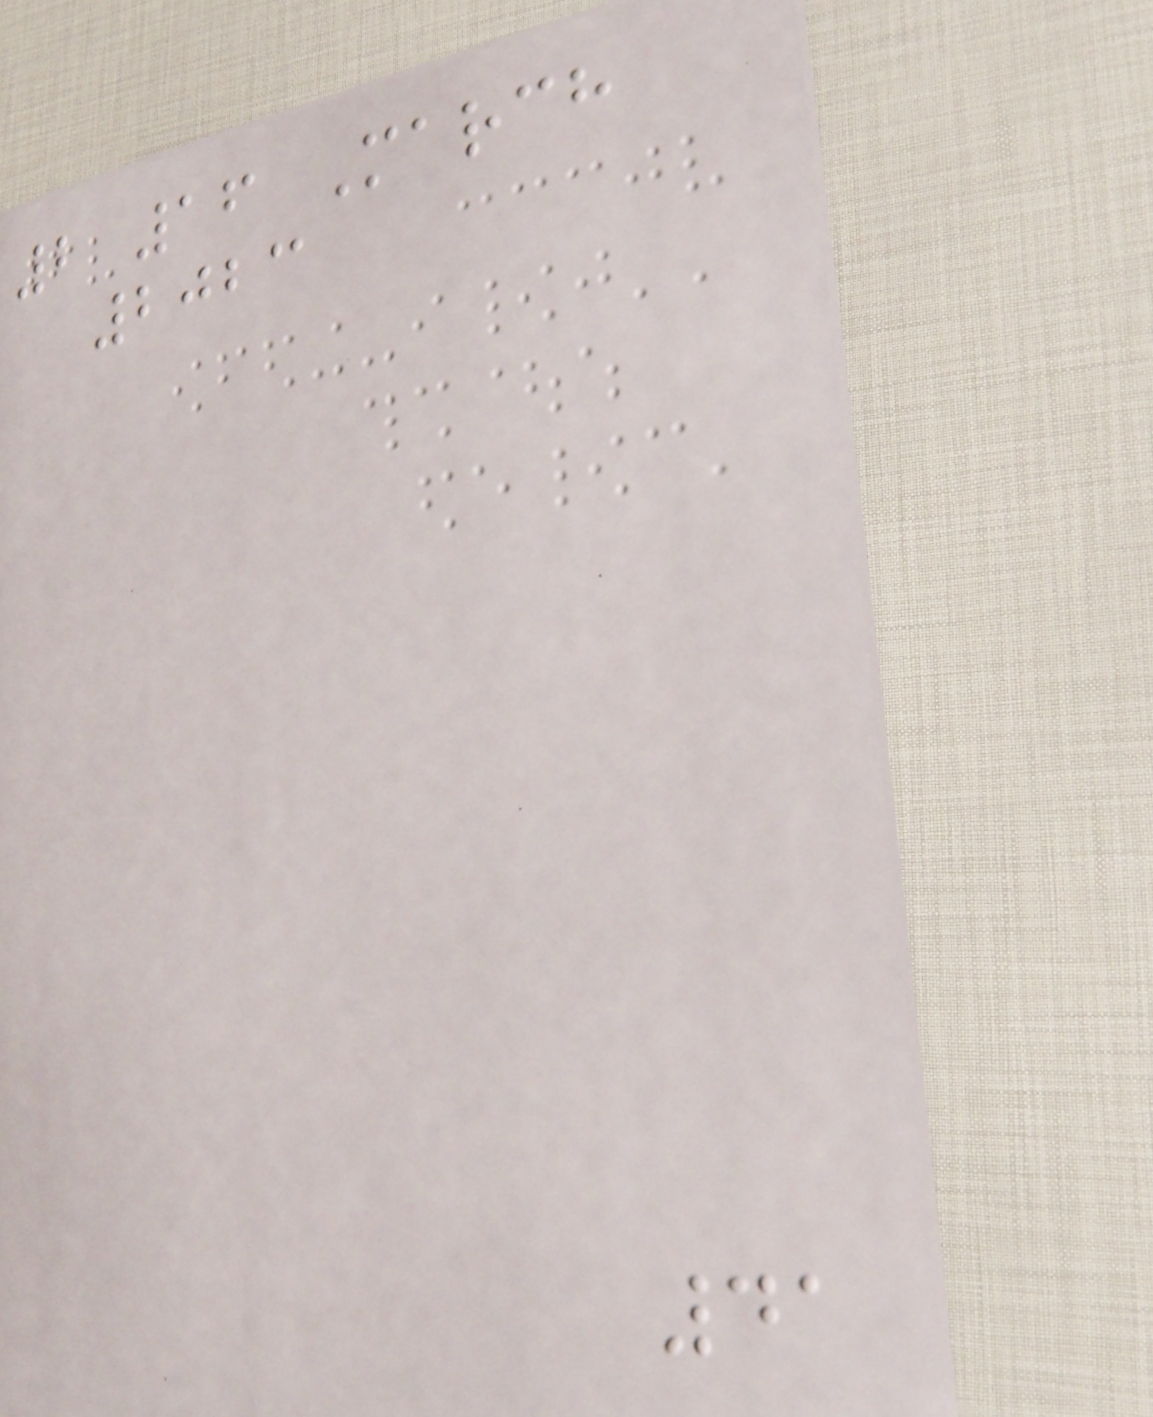2 16 March
2023
41
